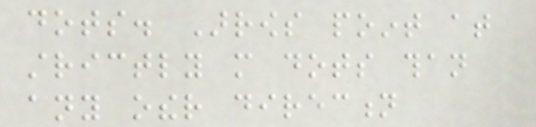dots. Arrows point at
strictly more dots than
any other direction
